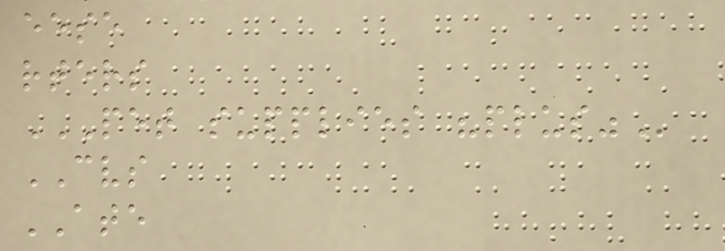eese
rters
PET SUPPLIES "PLUS"
CVS
ATE
